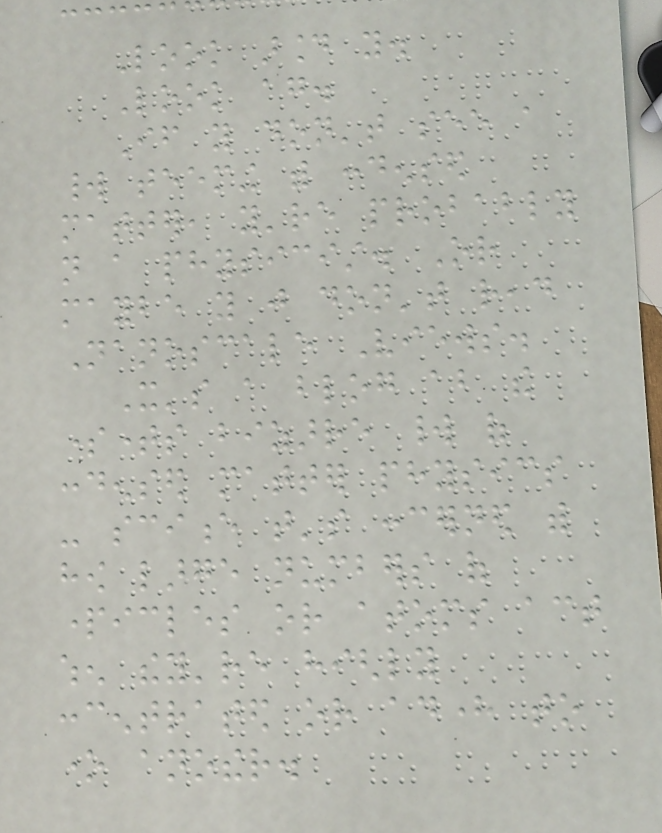Look around you.
Look again.
If you don't see a
world teeming with condensed
matter, you're probably
not a physicist. Or
maybe you just don't read
Nanoscale Views.
It's a blog about the
sometimes bizarre world of
condensed matter physics
- science that's concerned with
how large numbers of
particles or atoms act
when they're highly
concentrated or adhere to
one another.
